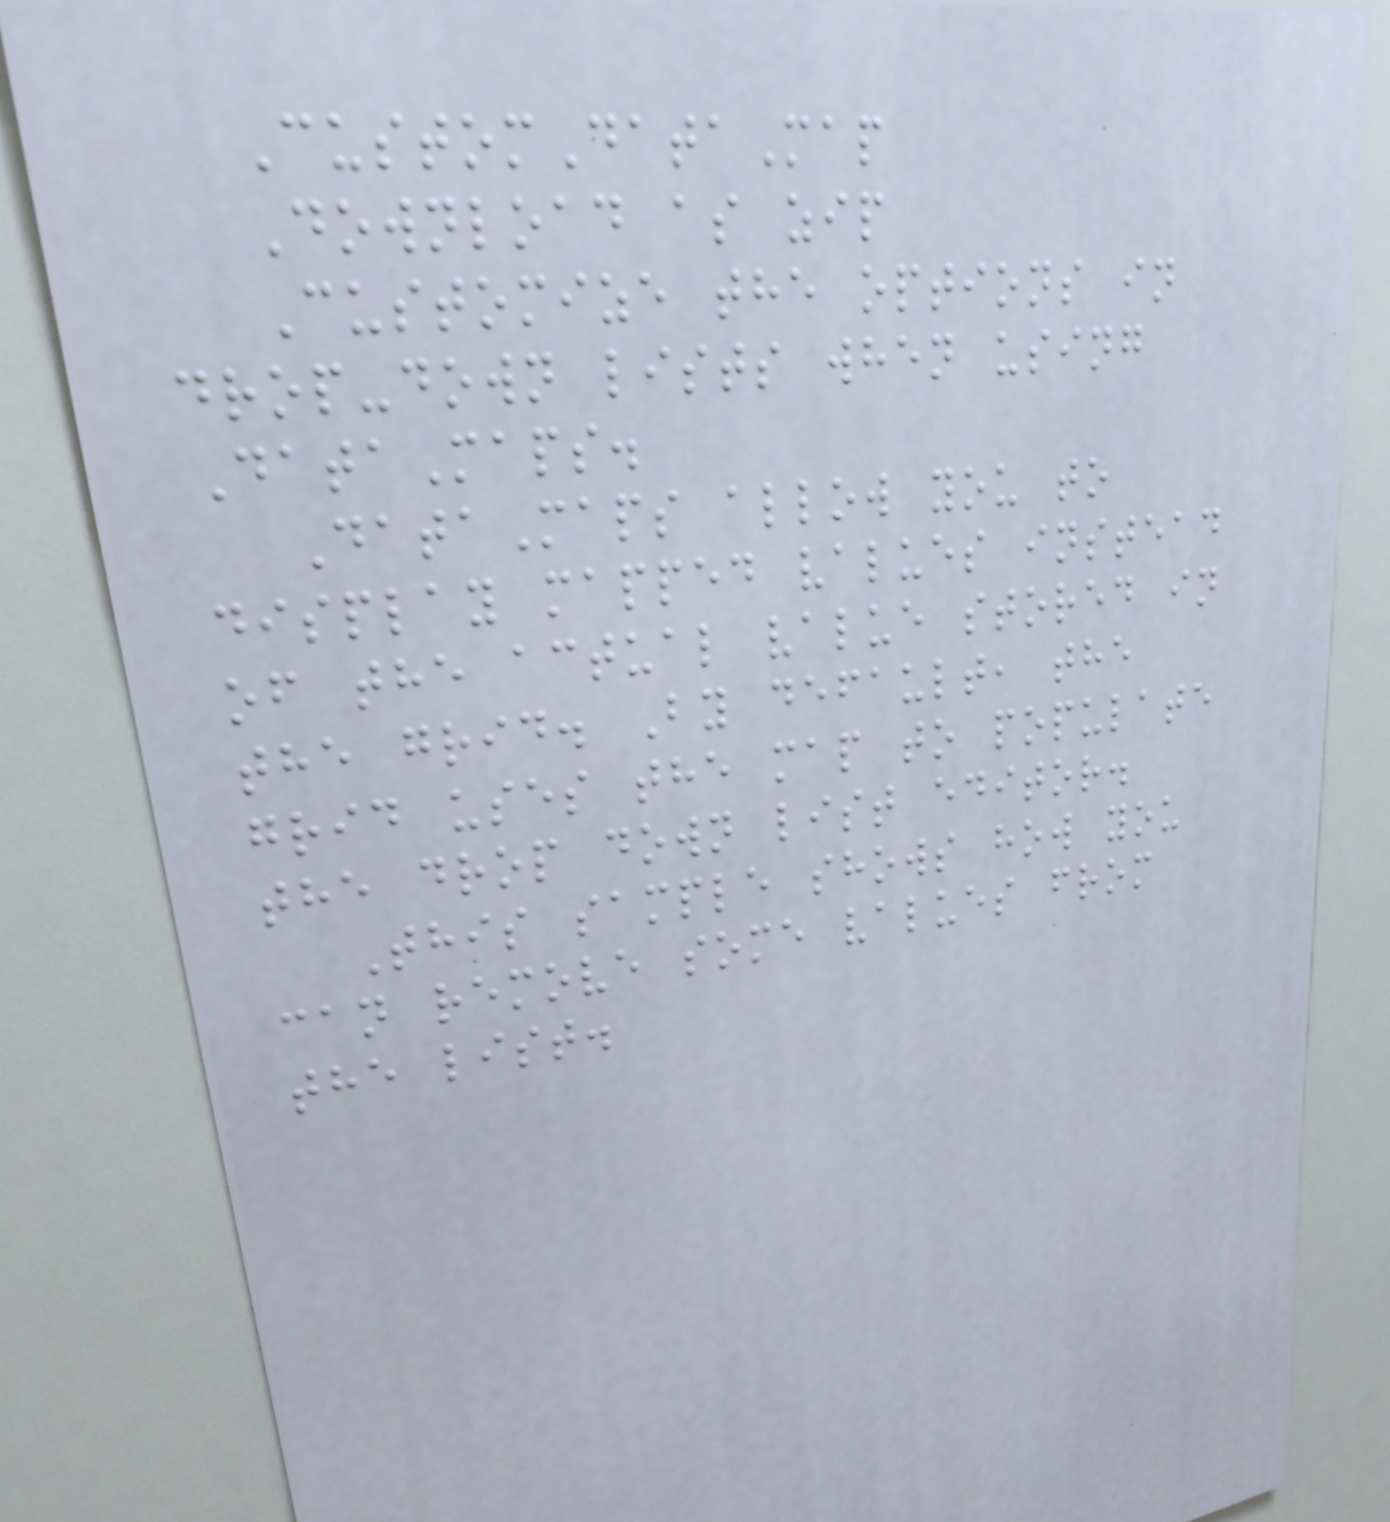CustomDataMap
Download as zip
Customize the options in
drop-down lists when using
DataMaps.
DataMaps allow you to
display mapped values instead
of the actual value stored in
the grid. By default, the
grid uses the map to populate
the drop down list editor.
This sample shows how you
can remove some values from
the list.
